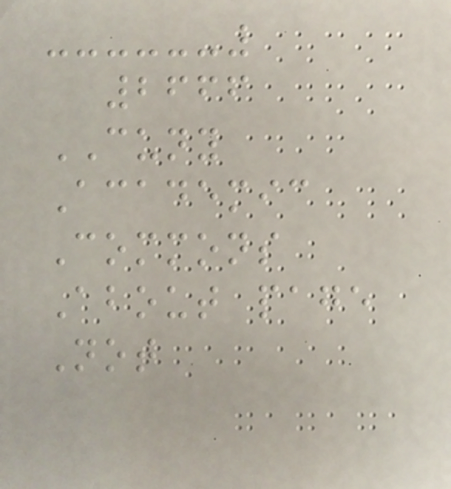2666
CUNY
Academic
Commons
About page
Not
